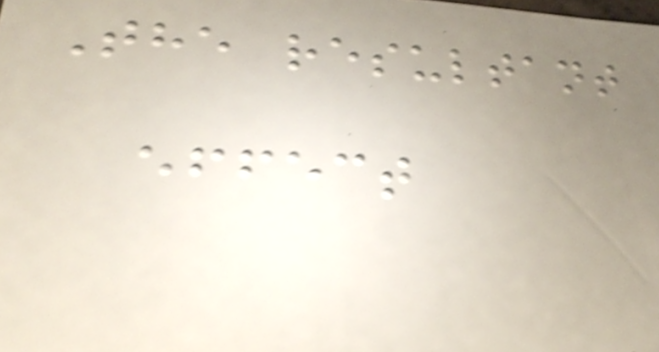The resultant
effect
